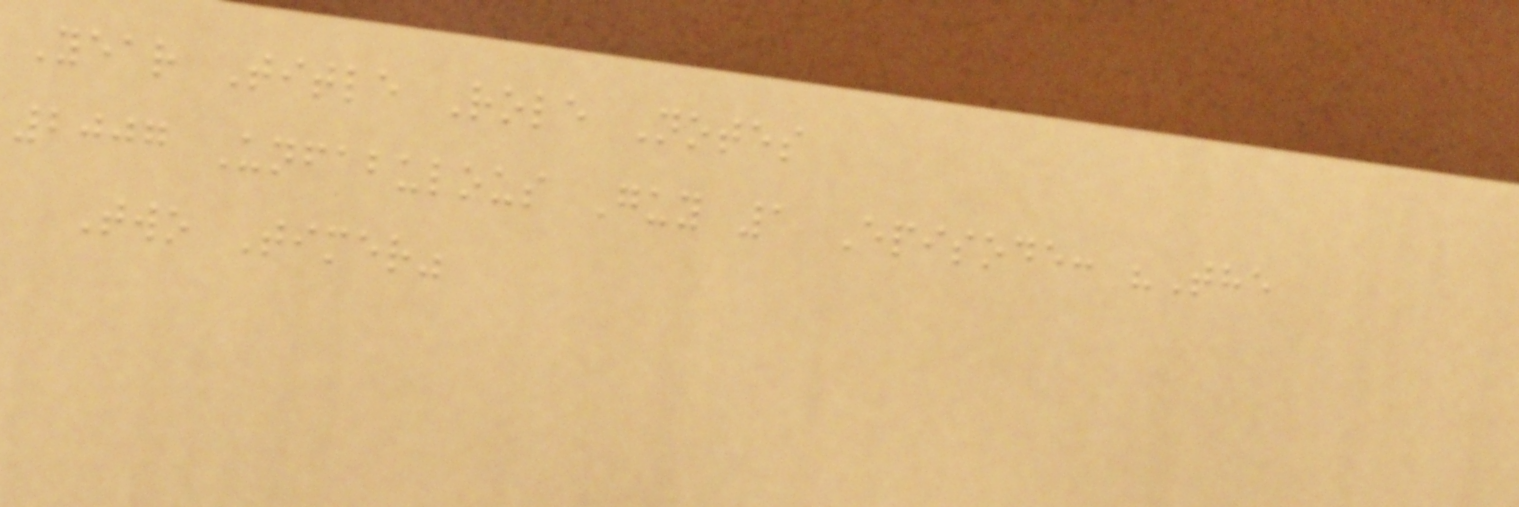Year Title Role Notes
2007 Unfabulous Guy 1 Episode: "The
Two Timer"
